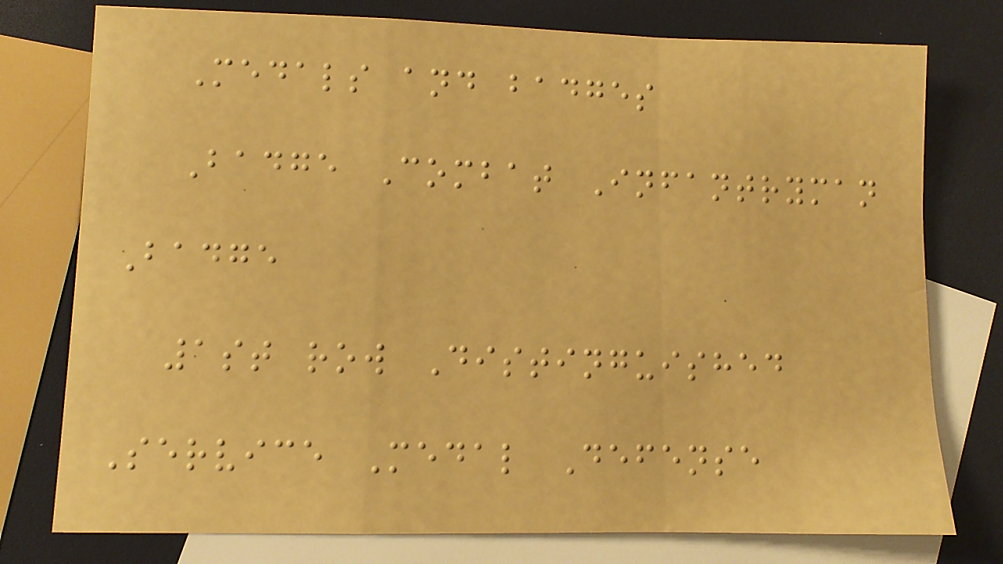Medals and badges
Badge Combat Infantryman
Badge
1st row Distinguished
Service Medal Defense
